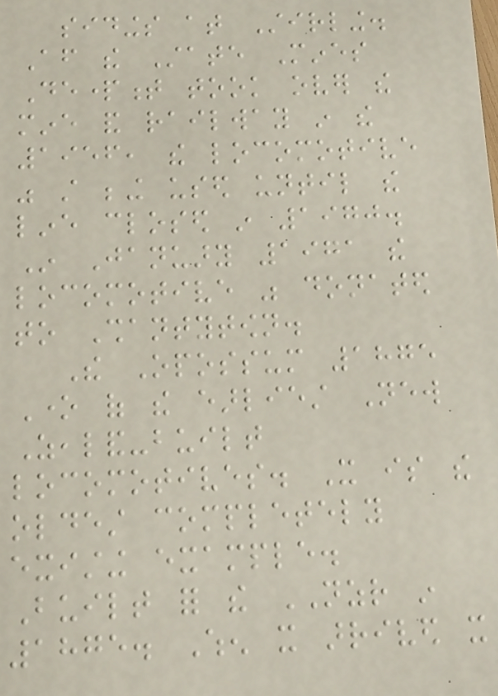sidings at Stirling.
After the State Mines
Department took over the
mine and railway in the
1956, the locomotive
was still being used until the
line closed in 1970.
In January 1971 the
locomotive was donated
to Shantytown.
The Opossum 1875
One of the earliest New
Zealand-built
locomotives. It is the
oldest completely
existing example.
Built for the NZR in
1875. When it arrived it
